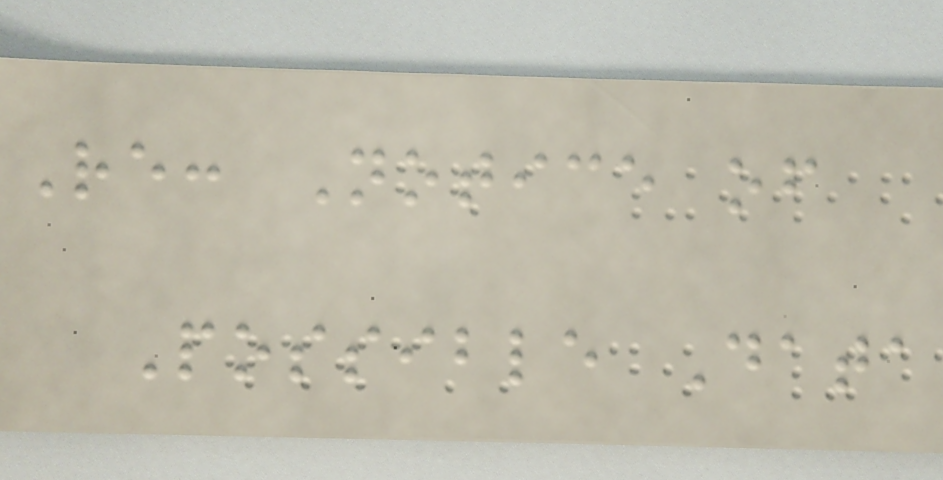Re: Notice of
Possible Data
